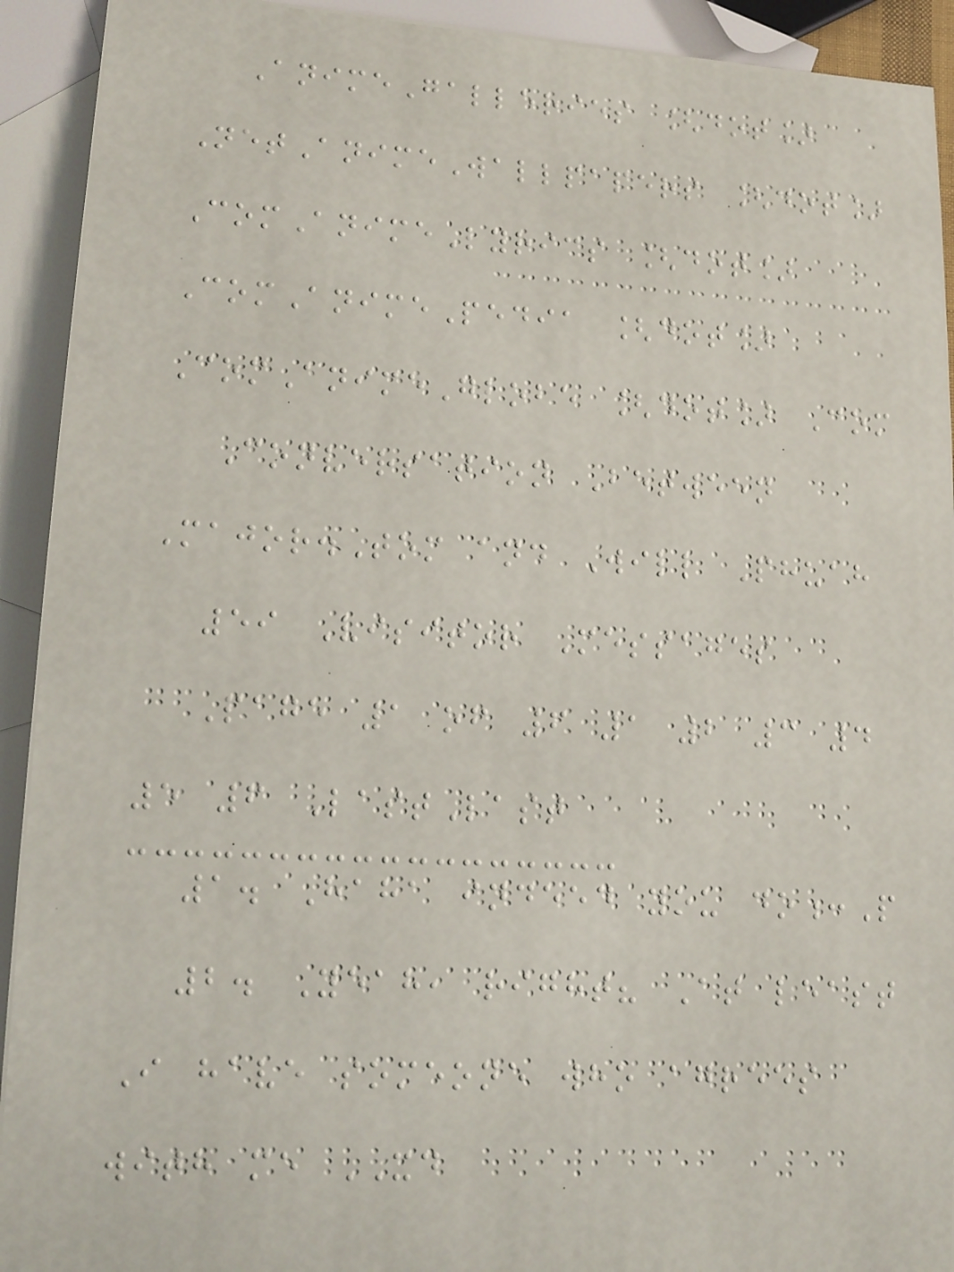AnimeGalleries [dot]
NetAnimeWallpapers [dot]
ComAnimeLyrics [dot]
ComAnimePedia [dot]
ComAnimeGlobe [dot] Com
Conversation Between
Major.Tom and Will Phuah
59 Visitor Messages
Page 1 of 6 1 2 3 4
5 6 LastLast
1. Haha indeed you do:P
2. Yeah, right? At least
I have someone who agrees
with me XD
